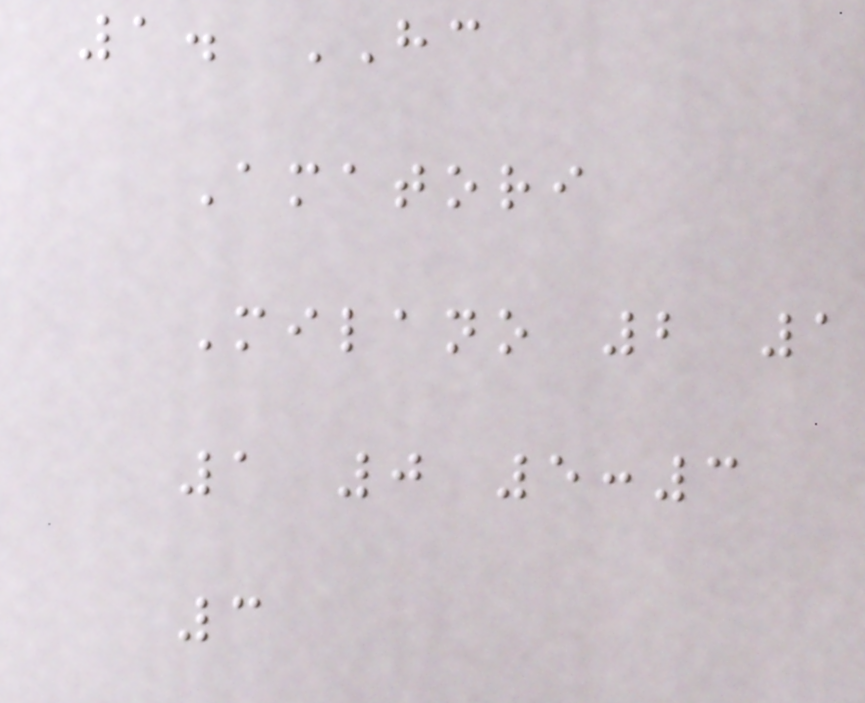1. HC
Amatori
Milano 2 1
1 0 5:3
3
